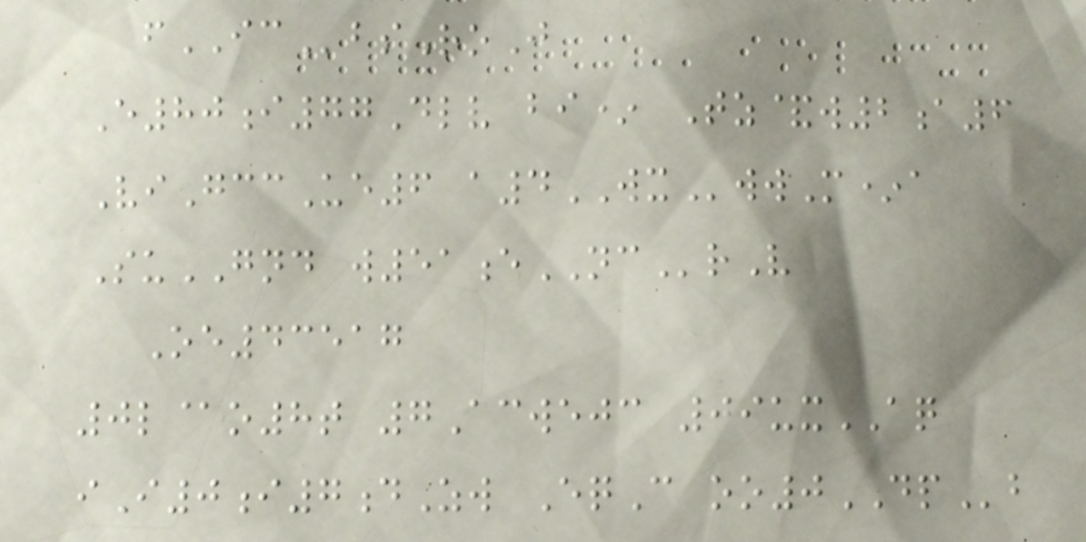fICbsRoJ
E80i77Dlv bi* Tz&w2a6
ViGccUe6 a4WXwwM*a
SuGND w51eNCrV
Oe43517
0l@o8t 7Acwejc 09uxAQ
iI0i7dZw EqC oo0DPb
